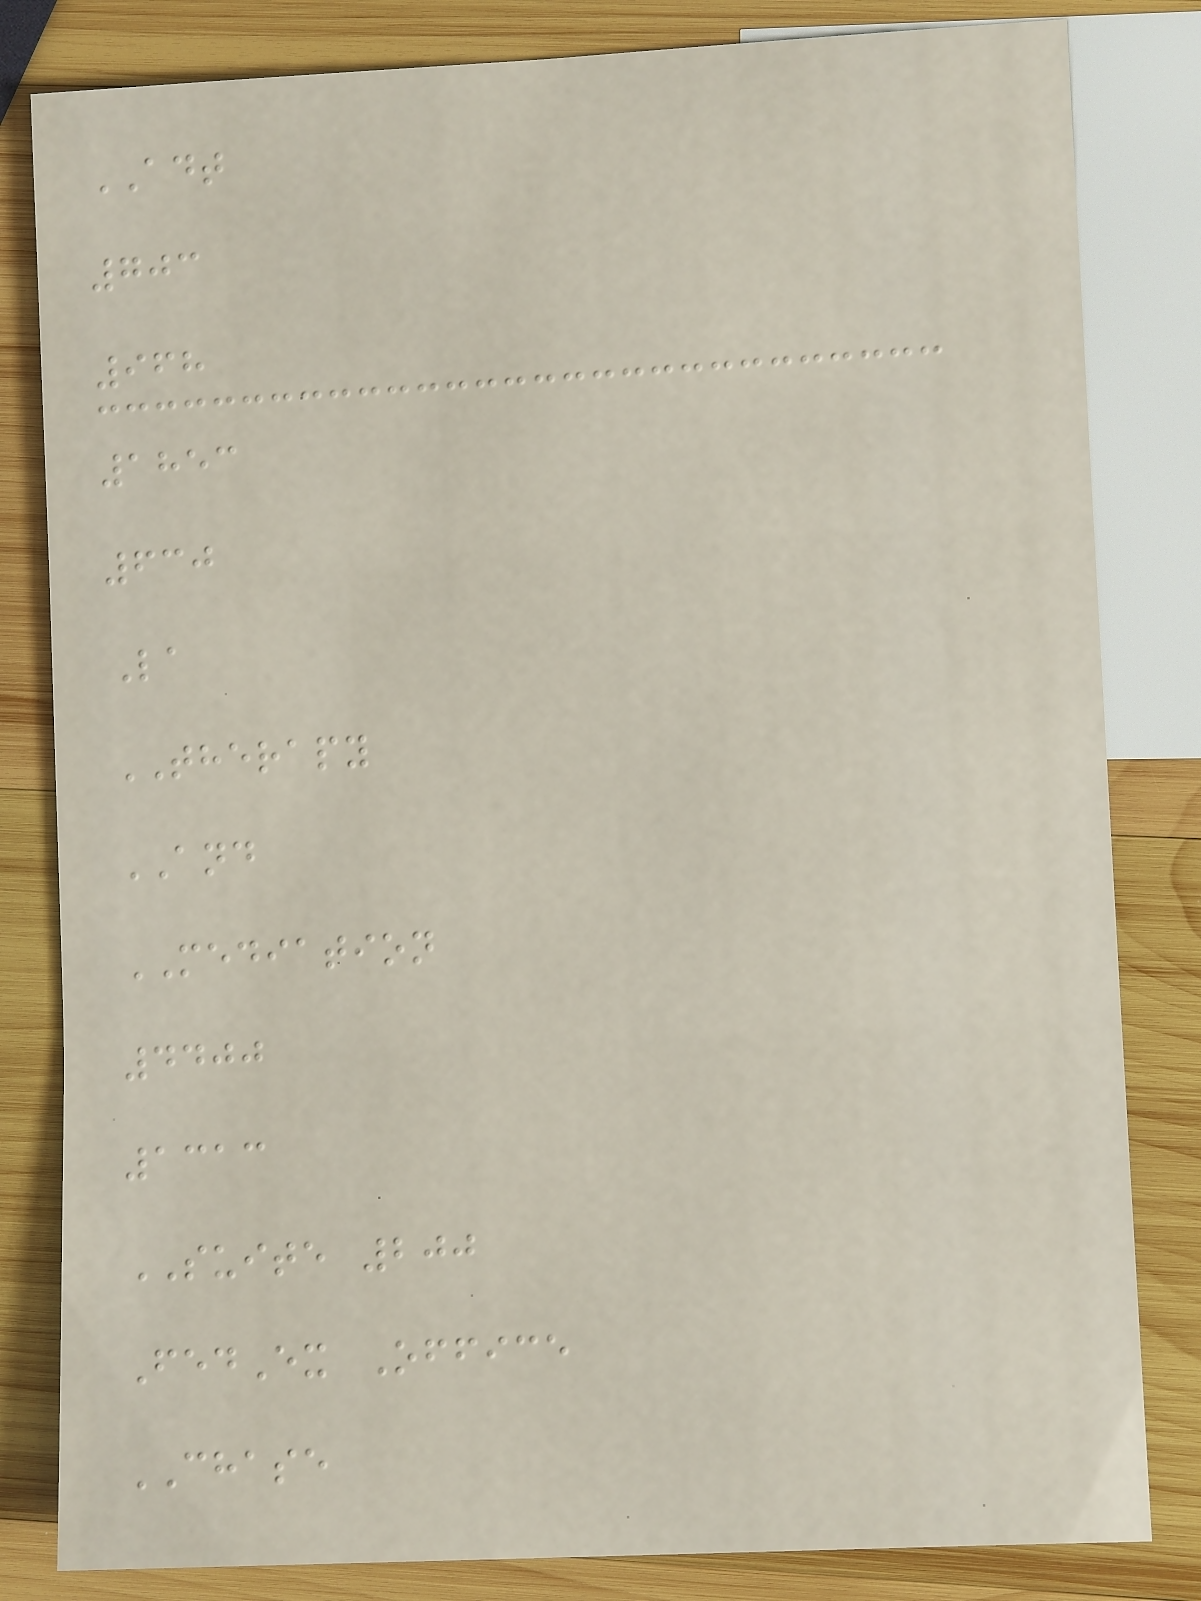ADT
703
968
1853
630
La
THERAPY
AND
MEDIATION
4400
1313
SUITE 200
FedEx Office
CHASE
